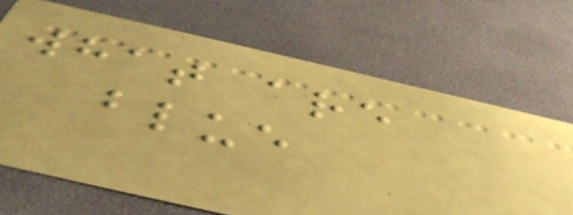what are
blue
